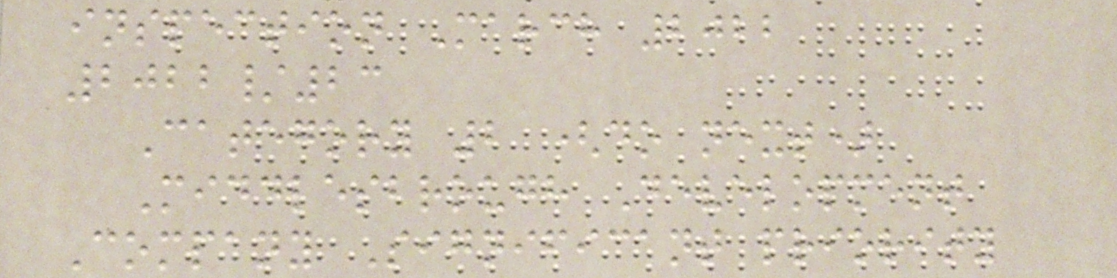inspection March 2022
2022/23
Category 2 (do next)
Middlesbrough Development
Company Significant priority
